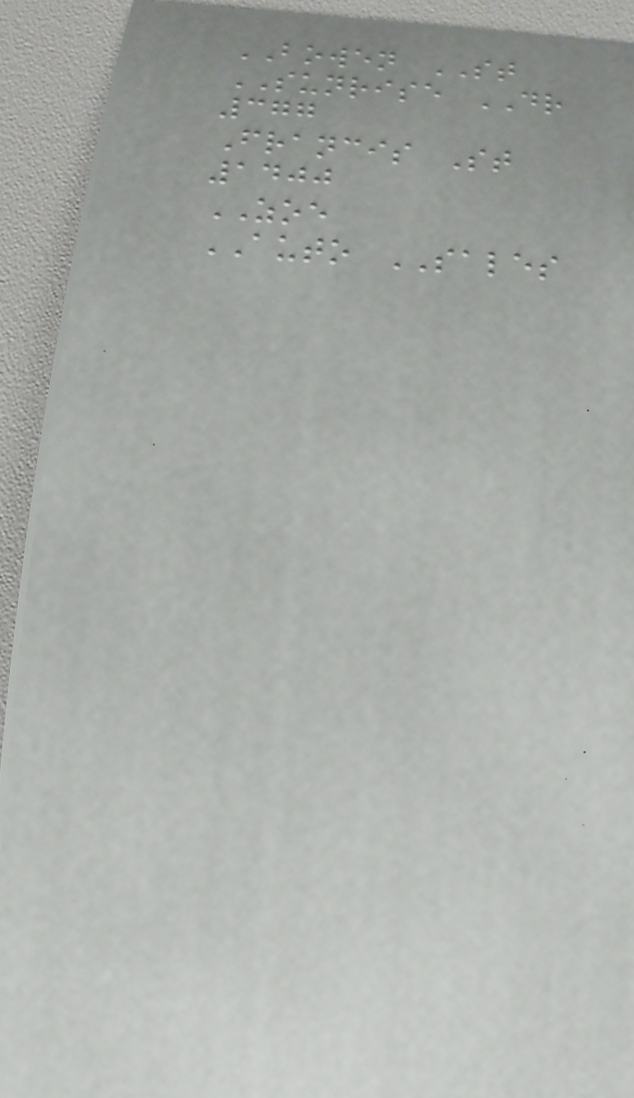BOWEN ST
SUNRISE DR
377
Francis St
1400
ZOE
AUTO SALES
